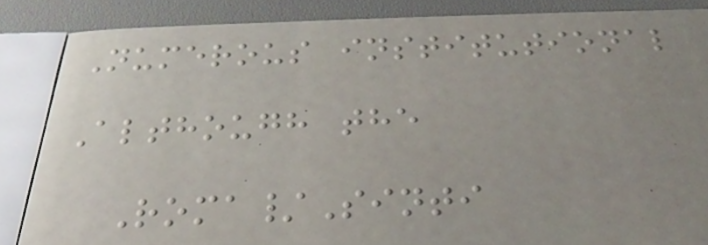Numerous institutional
Although the
Roma/Sinti
